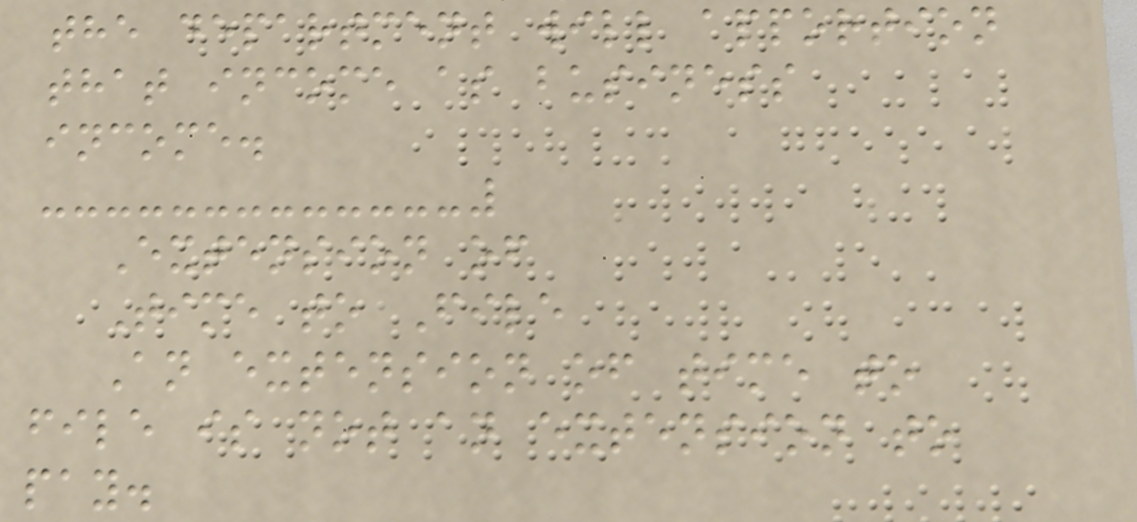the department will apportion
that income as business
income.
Extension of
Time to File
An extension of time to
file is not an extension to
pay.
